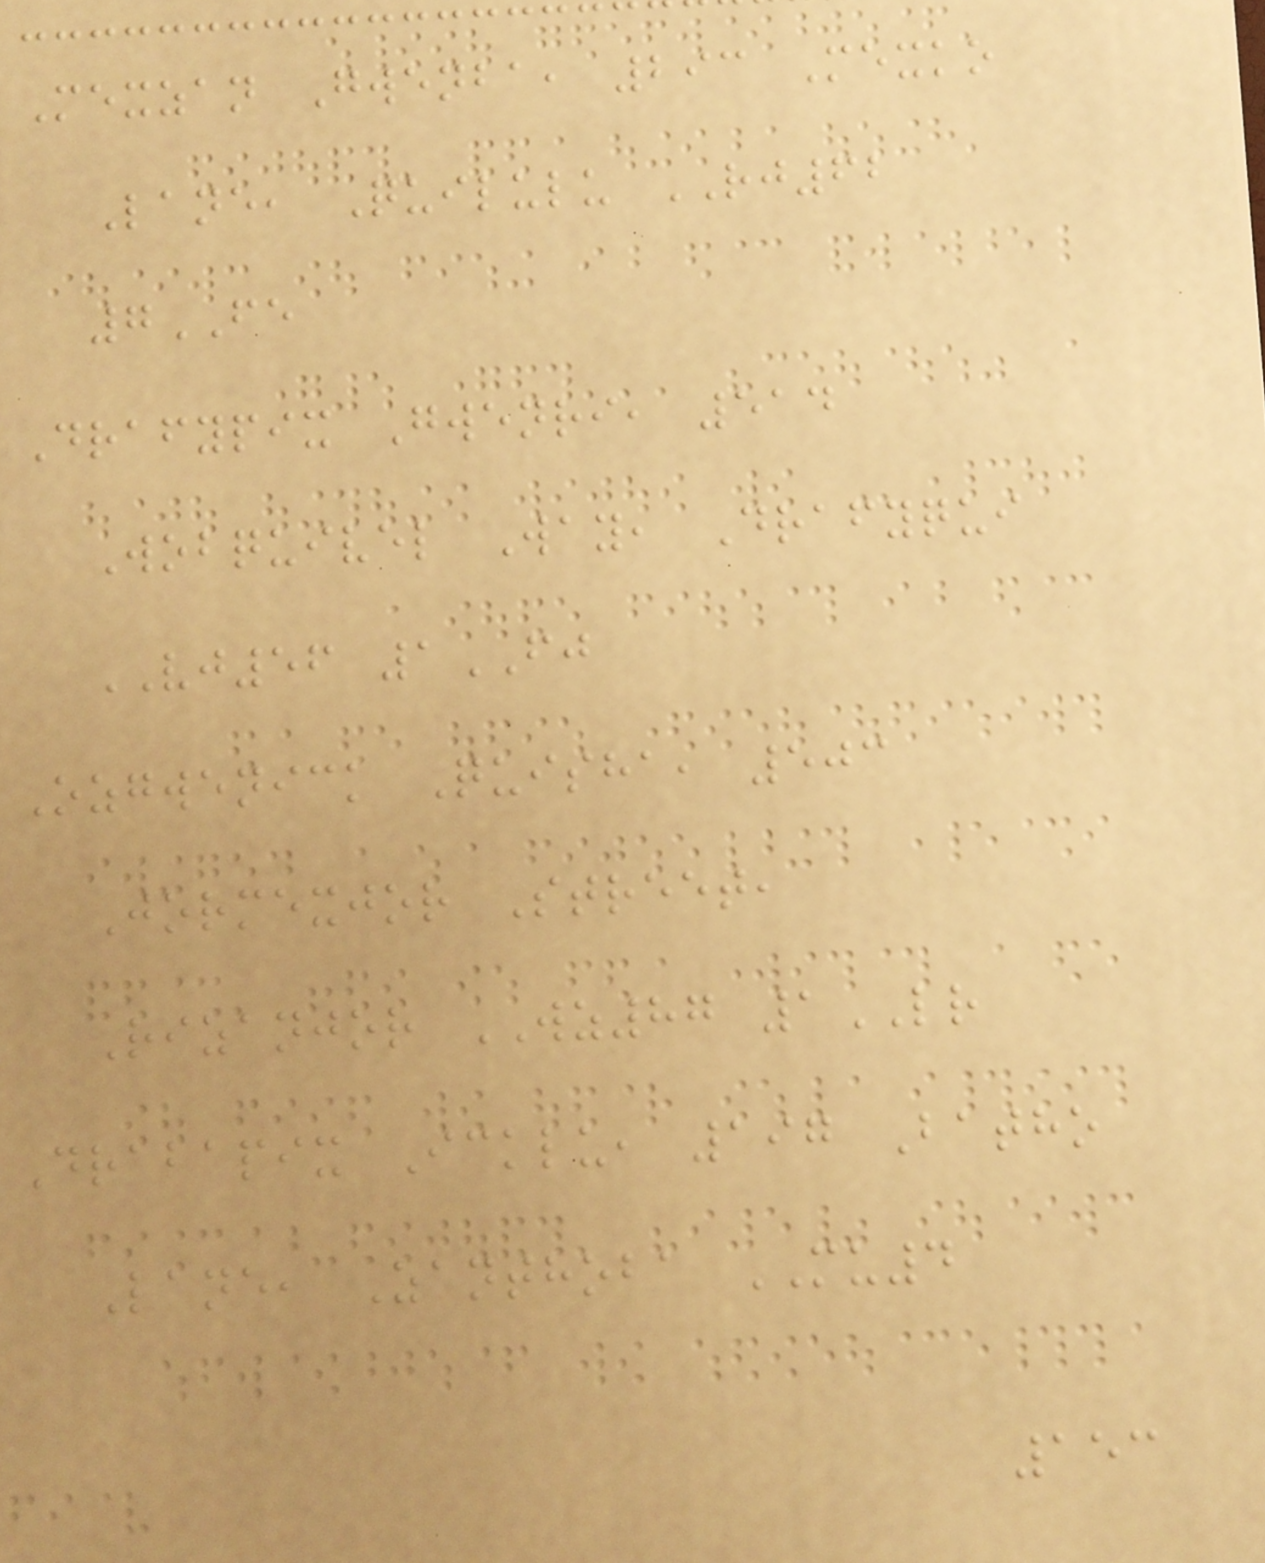Mexzan Gwenba, 293 Mexko
Lane, Quilulu RJ62
7FE
Drafypix Gwenri, 514
Wobquivel Way, Drafyqui
VJ56 1FJ
Ozgwenick Quisha, 503
Jormexjor Street,
Rizanjor WZ87 1LR
Drabapix Icklu, 197 Batho
Lane, Zanthoba MU4
153
